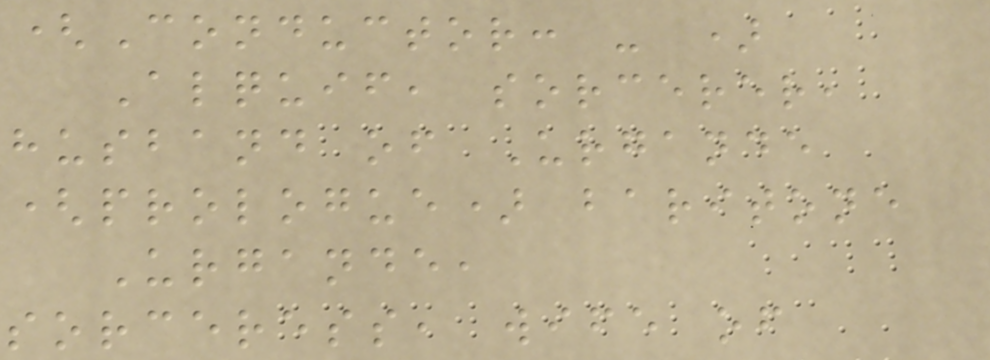(Conductor: - )
Alquif, sorcerer,
husband of Urgande
(prologue) baritone
Urgande,
sorceress, wife of
